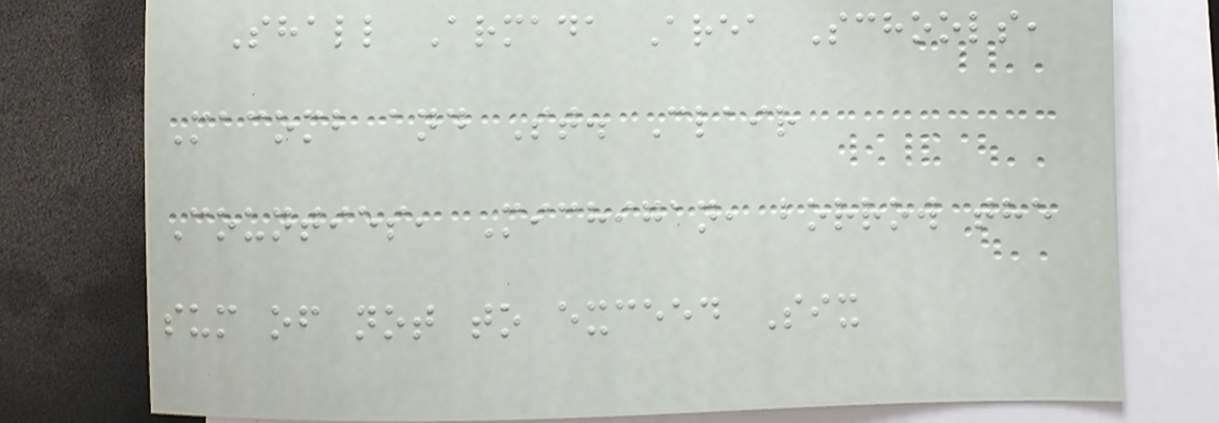Shall Armada Area Schools,
Macomb and St. Clair
Counties, Michigan, borrow the
sum of not to exceed Six
